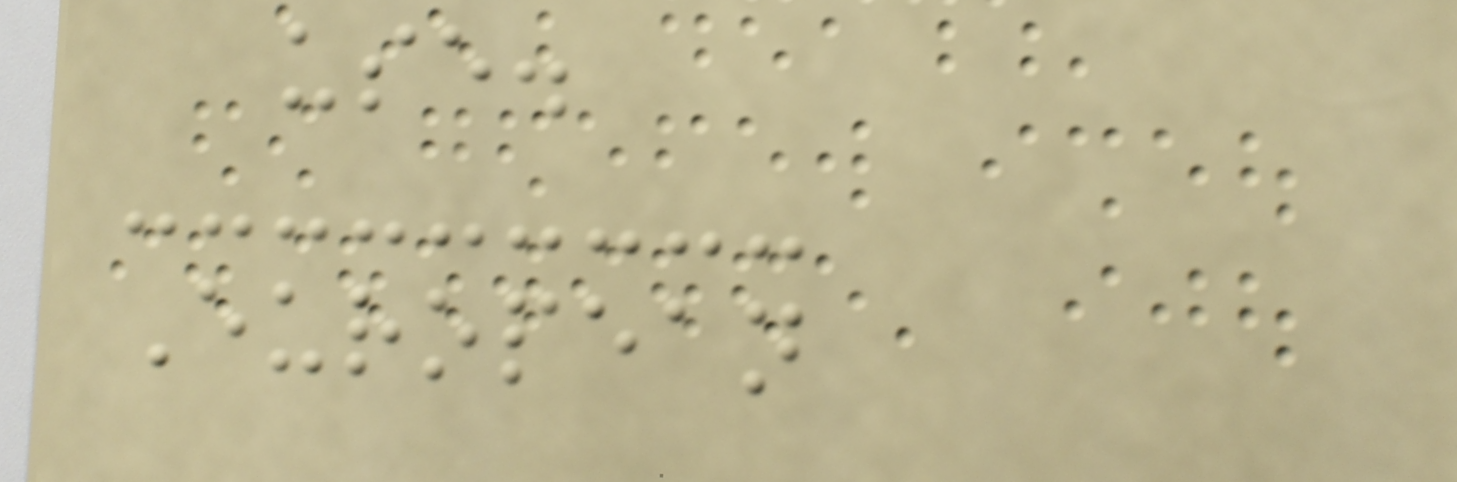use.
European
